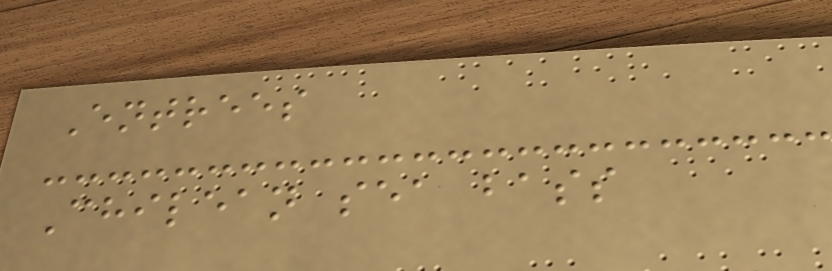Entrees
Chilean sea bass
